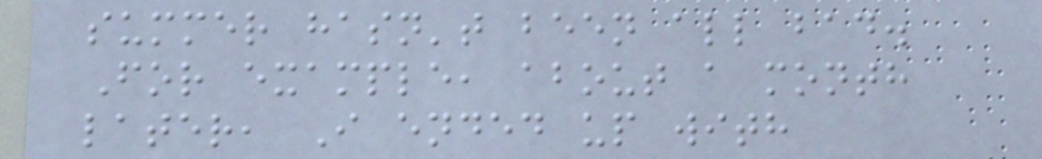summer hasn't been all bad.
For example, about a month
later, I ended up with
